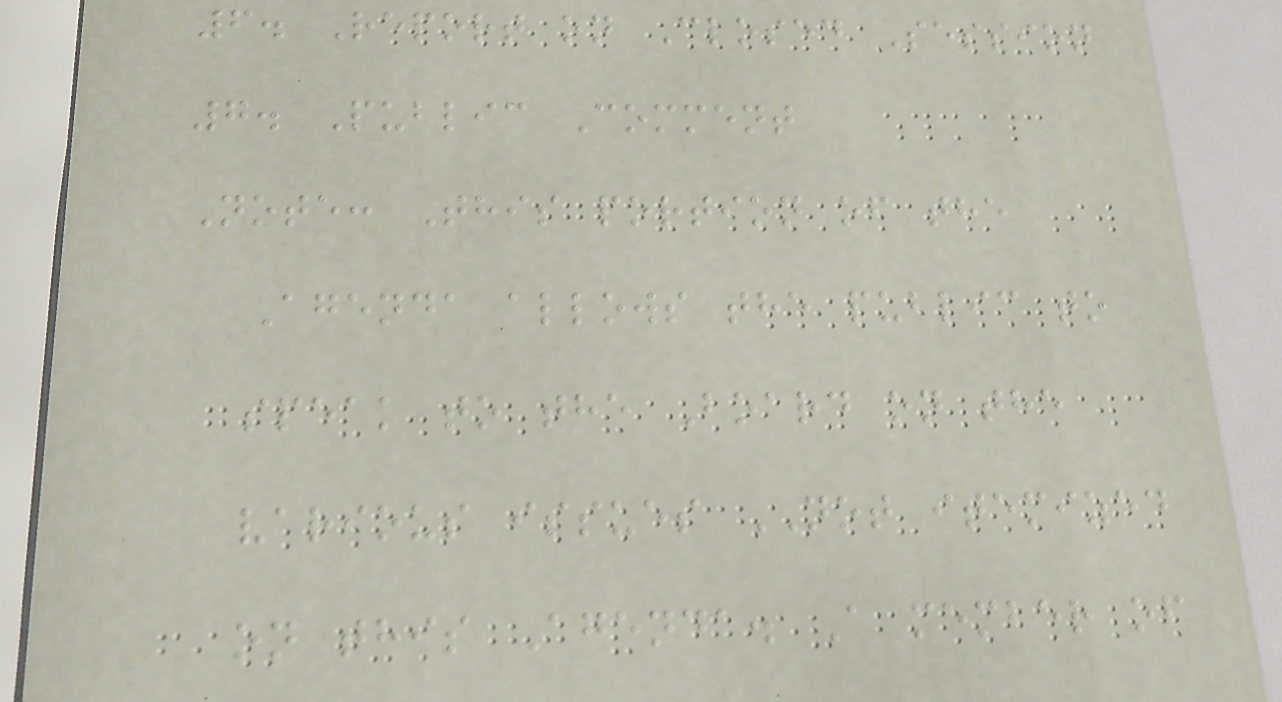6. Report on Closed Session
7. Public Comment
Note: This portion of the
Agenda allows the public to
speak to the Board on the
various issues NOT itemized
on this Agenda. A member of
